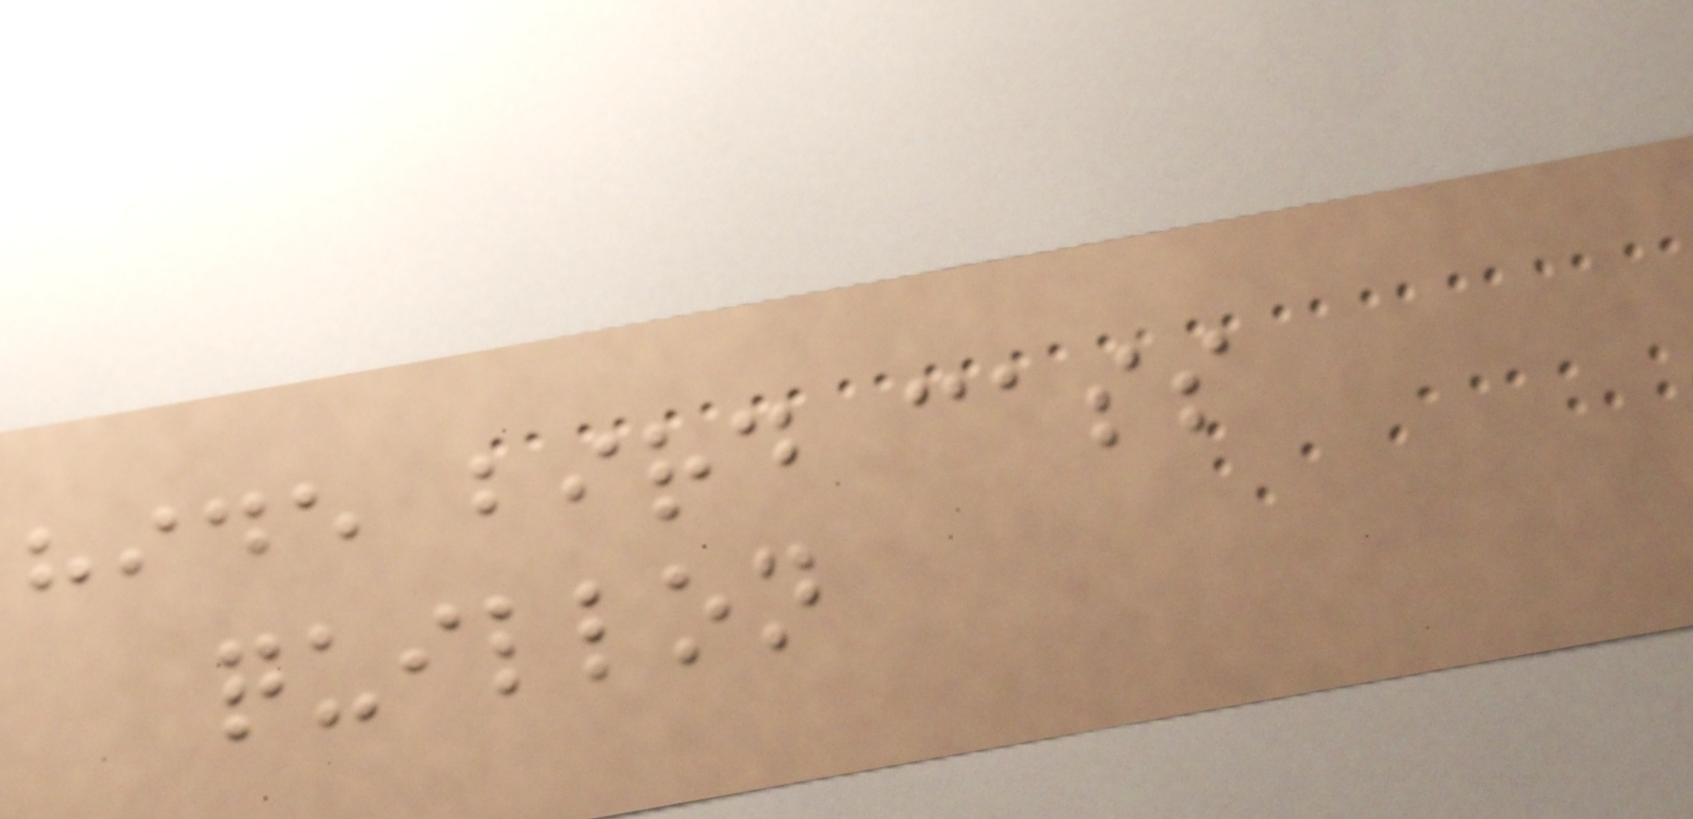hide bird cass
quillon
